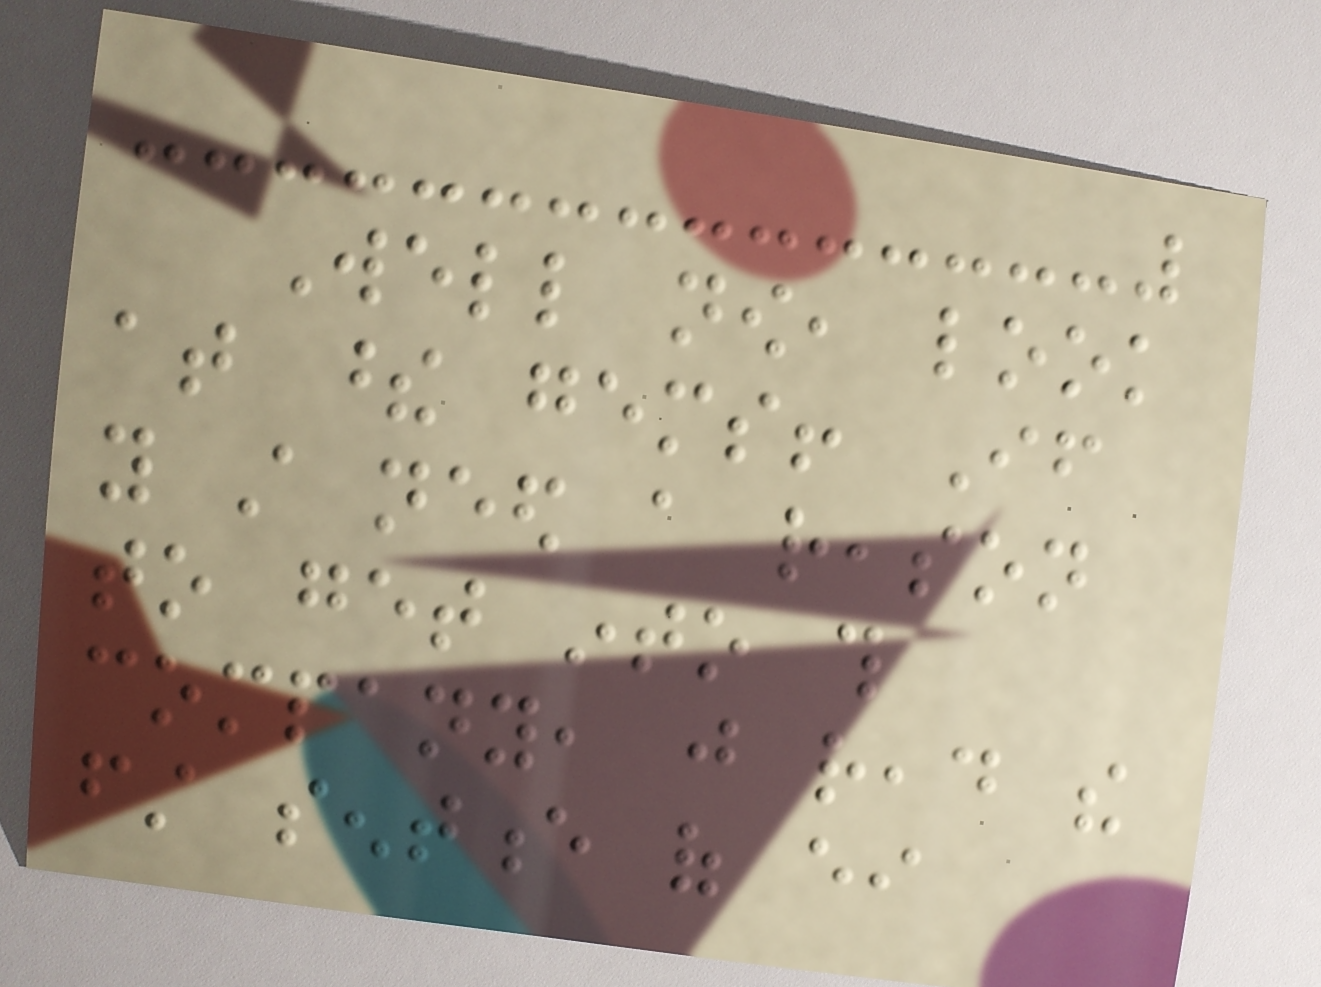Well now, look
at these gems! If
you still need a reason
to get into this
company, just read the
first sentence of either
